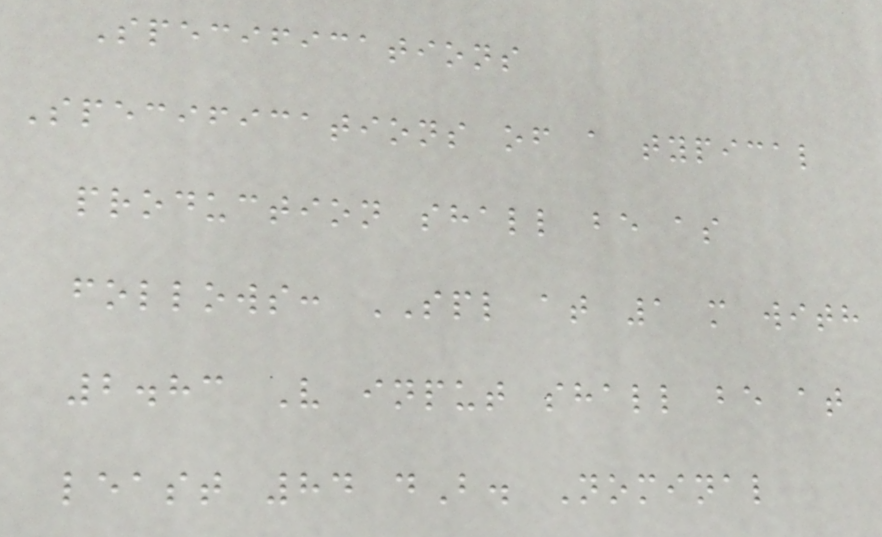Specifications
Specifications of a typical
production shall be as
follows: SPL at 1 m with
2.83 V input shall be at
least 84 dB. Nominal
